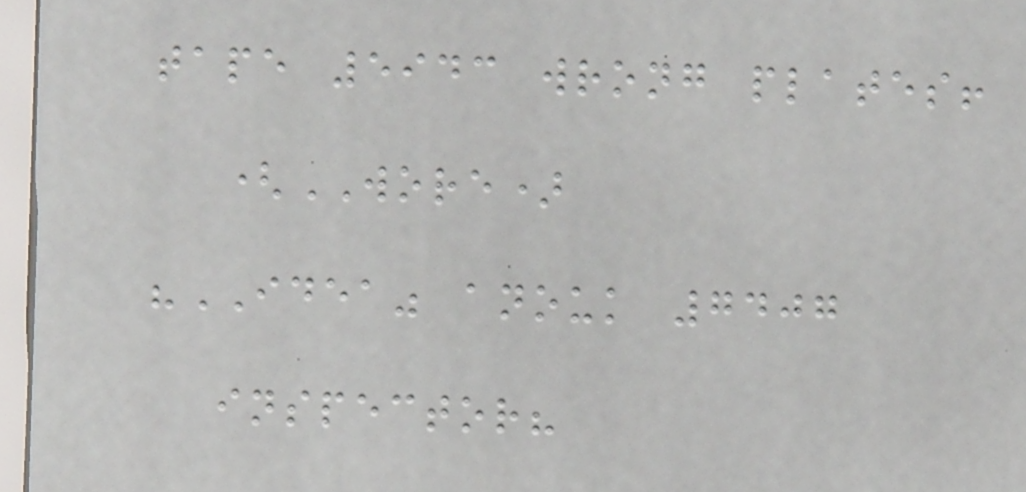tape 5943 wrong plates!
(WORE)
"IDEA" anouk 7407
inspector?
